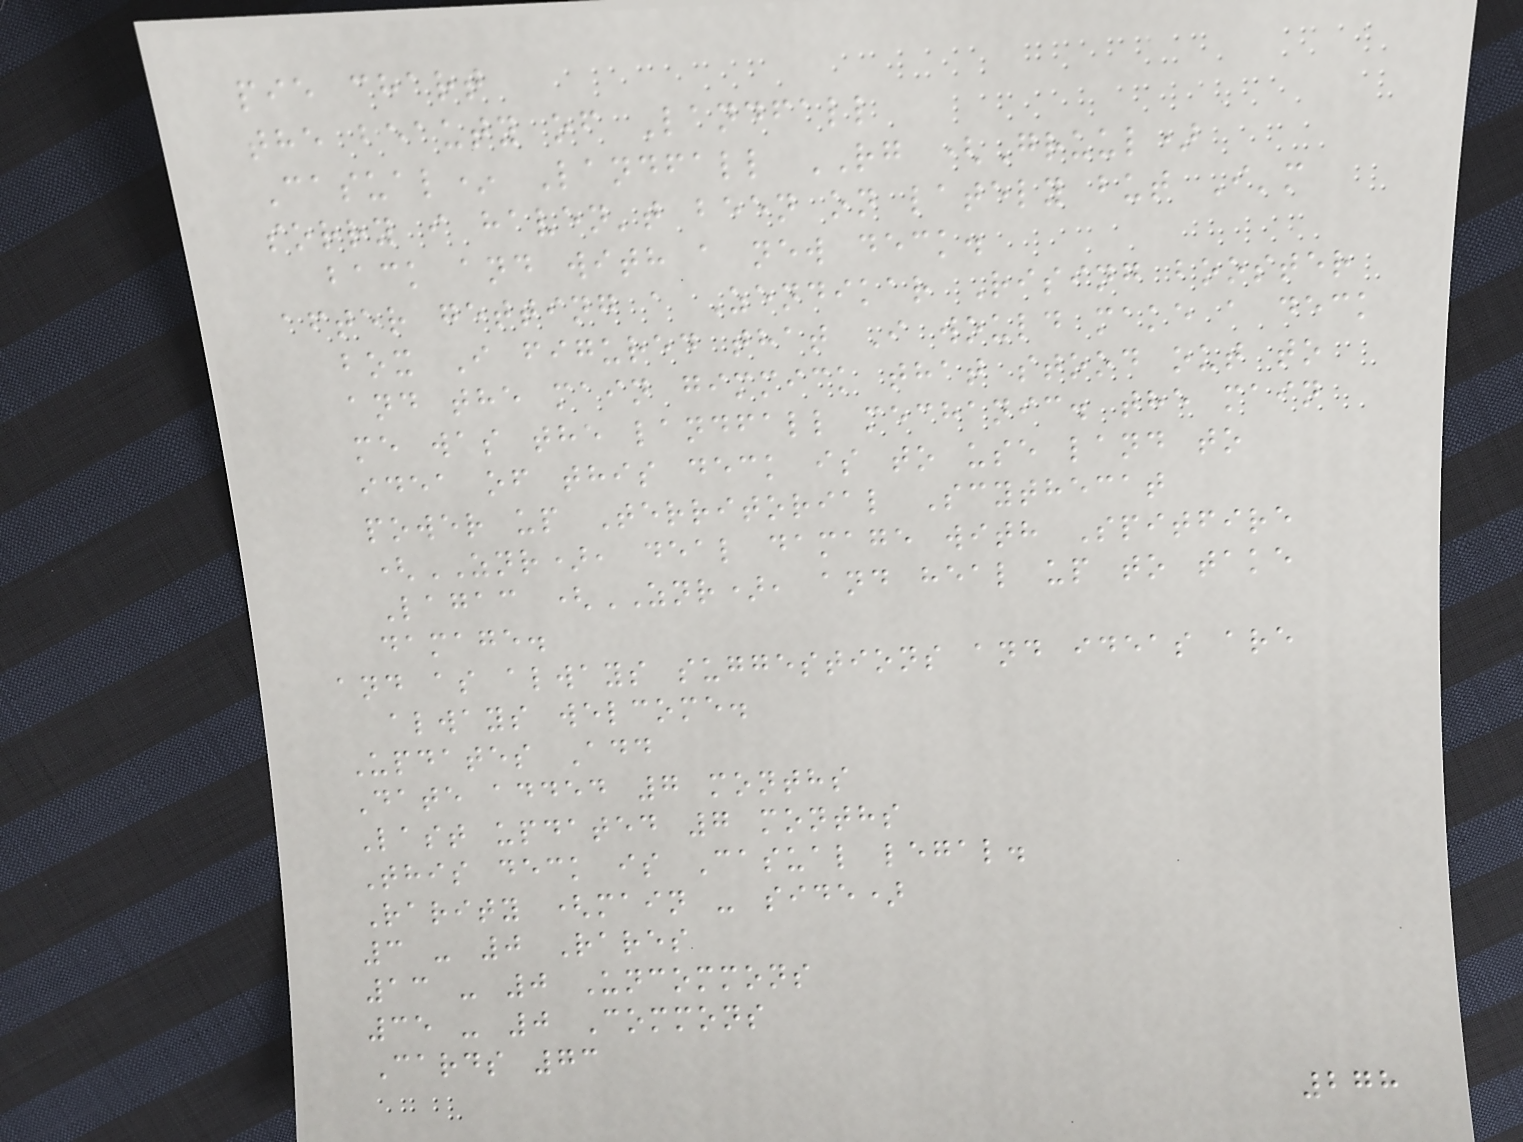pie chart
the beauty of Landfall
Casual* Landfall RG (Gruul)
sorry i haven't been on lately but I'm
back and with a new deck.
after getting a Zendikar Rising booster
box I figured that I would make a deck
and the main gimmick that stood out to
me was the landfall mechanic. the main
idea of this deck is to use land to
power up Territorial Scythecat
(ZNR), deal damage with Spitfire
Lagac (ZNR), and heal up to take
damage.
and as always suggestions and ideas are
always welcome.
Updates Add
Date added 7 months
Last updated 7 months
This deck is Casual legal.
Rarity (main - side)
3 - 0 Rares
13 - 0 Uncommons
35 - 0 Commons
Cards 73
278
